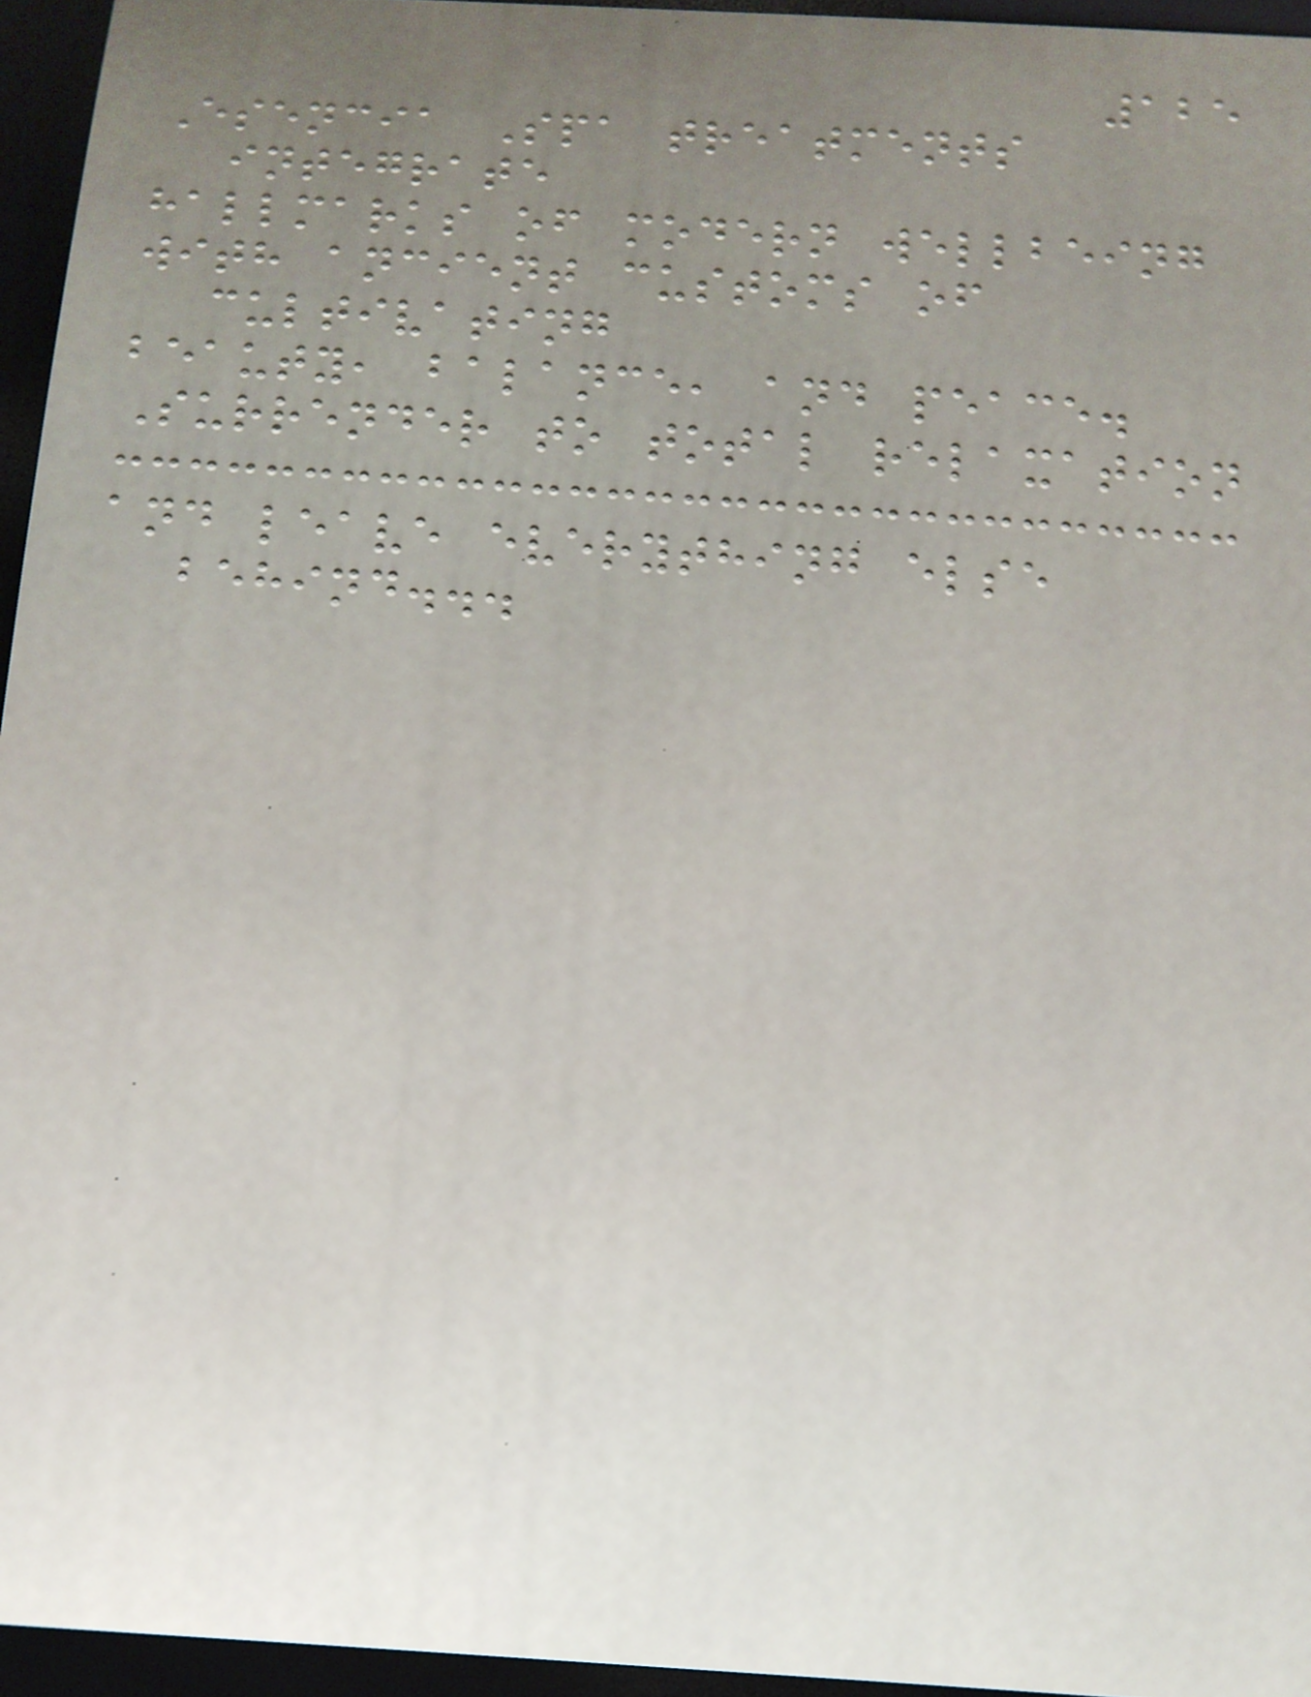125
Esencia Spa treatments
integrate
hallmarks of modern wellbeing
with ancient customs of
cultivating
beauty, balance, and peace.
Surrender to total relaxation
and leave everything else
behind...
